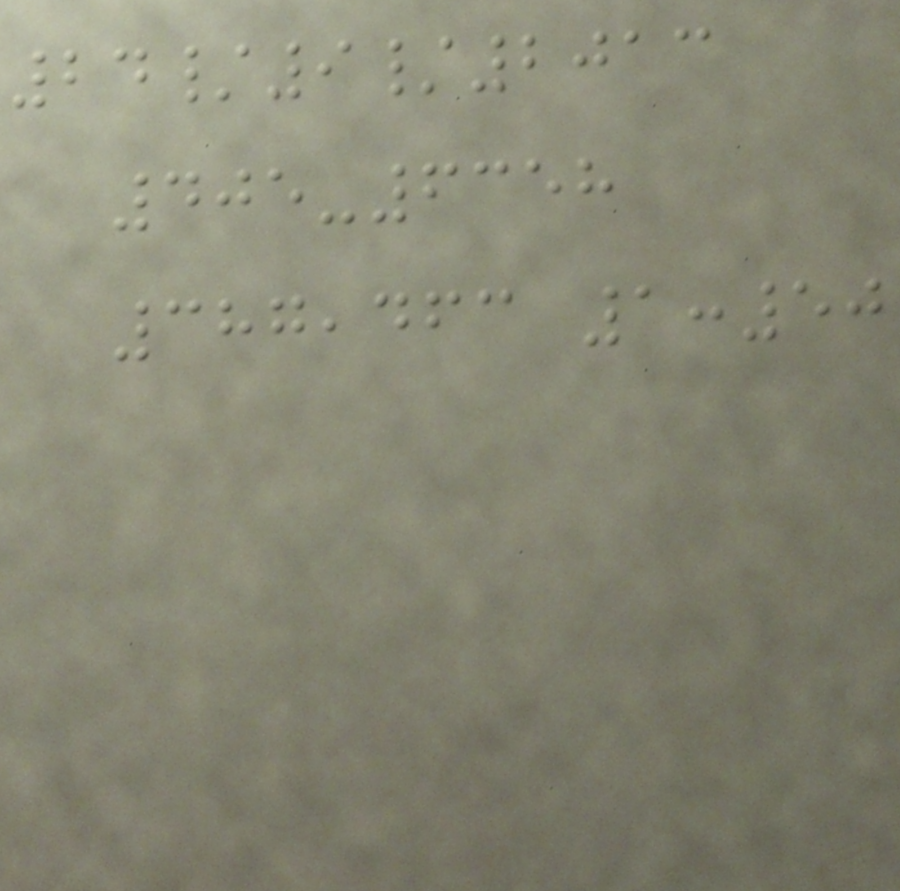24/9/2013
405-6358
387,463 1:50
